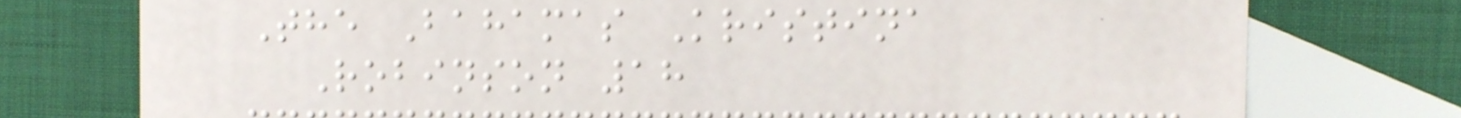The Bahamas Kristina
Robinson 18
